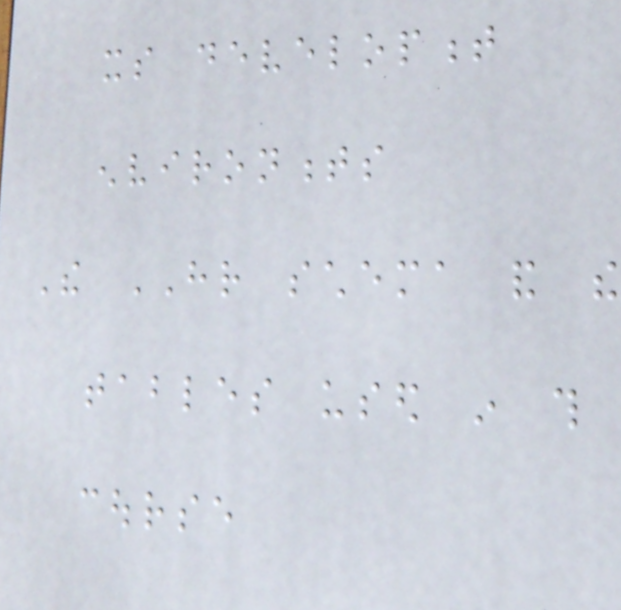its development
environments
The HR schema and the
tables used in this
course
